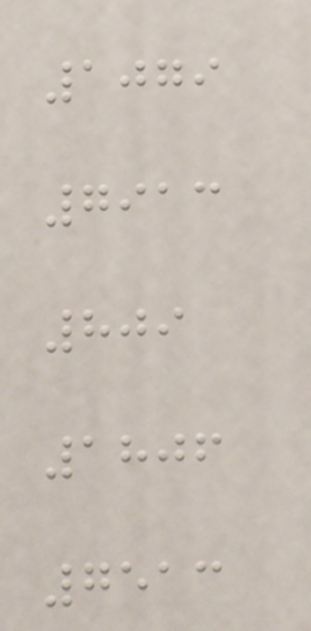1079
7913
809
1806
7513
